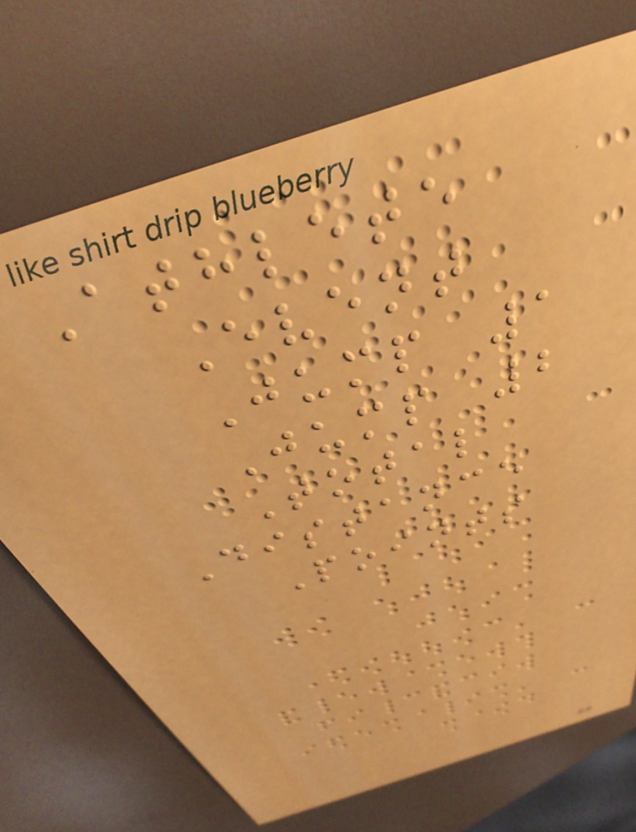Athlete
Event
Jump 1
Jump 2
Total
Distance
Points
